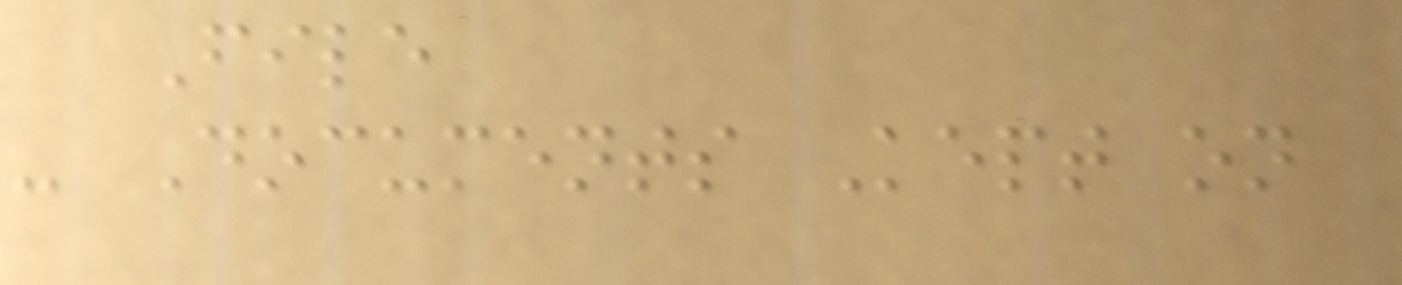File
- Documents Kept on
